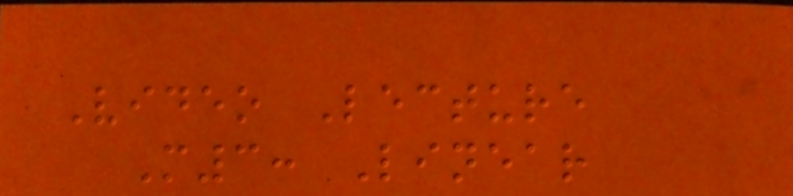Video Lecture
M3: Linear
